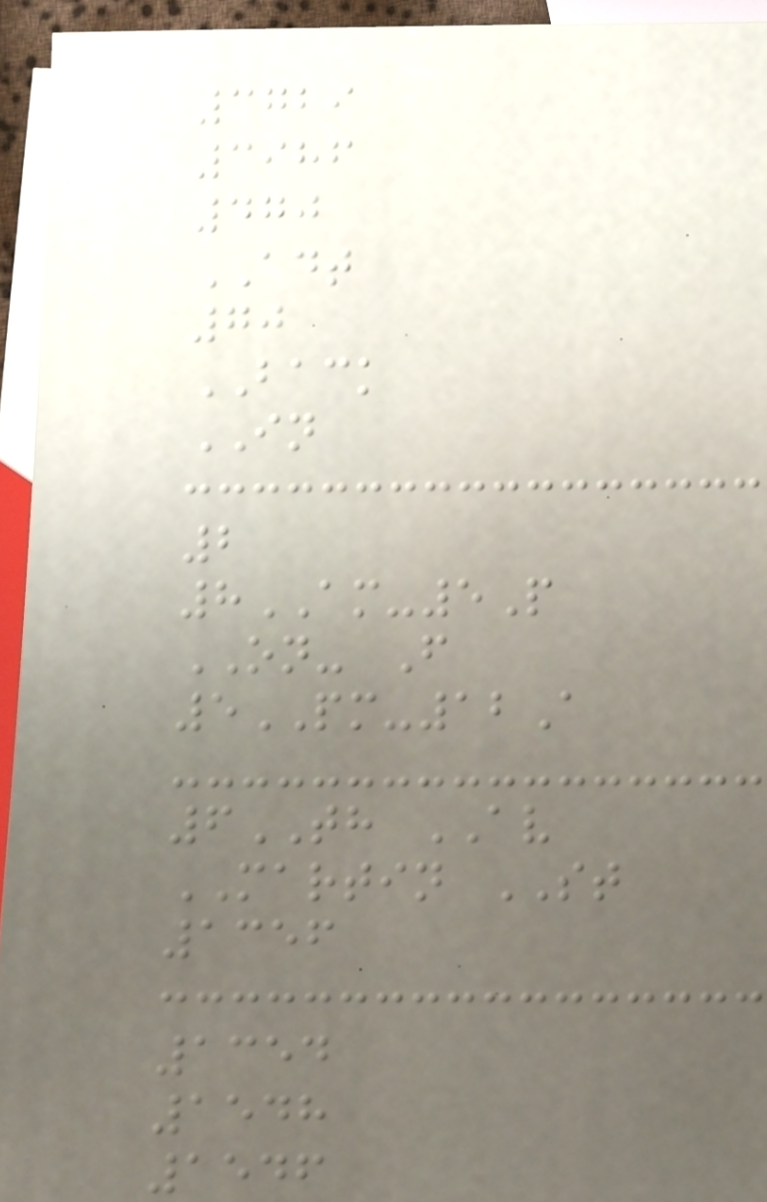3729
3986
470
ADT
70
BACK
IN
2
8AM-5P
ON- F
5PM-12A
6TH AV
MARTIN ST
1356
1354
1548
1546
